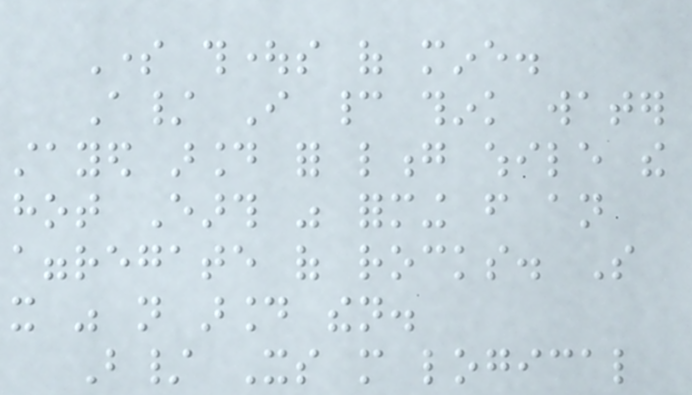Some thoughts of mine.
A/ I cannot think water
stayed around for long while the
hot Earth was forming from an
aggregate of rocks. So
it was not around then.
B/ Its more logical
